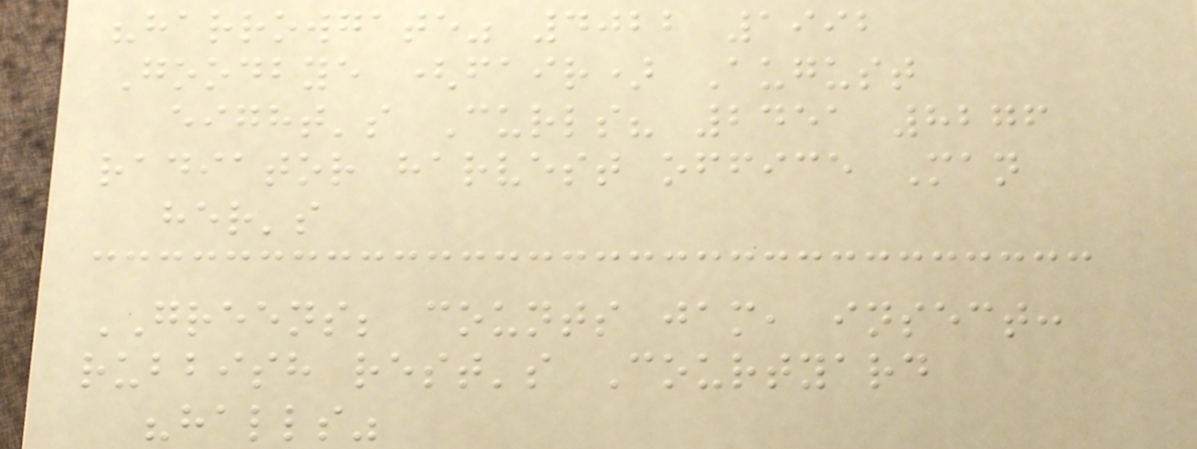"harrowgate" 4022 1992
Goodbye (fair) August
eight's Curls? 2451 8276
radiator harvest office Man
her's
GREENS; counts jam, insect:
rubbish rest's Courtyard
"halls"
